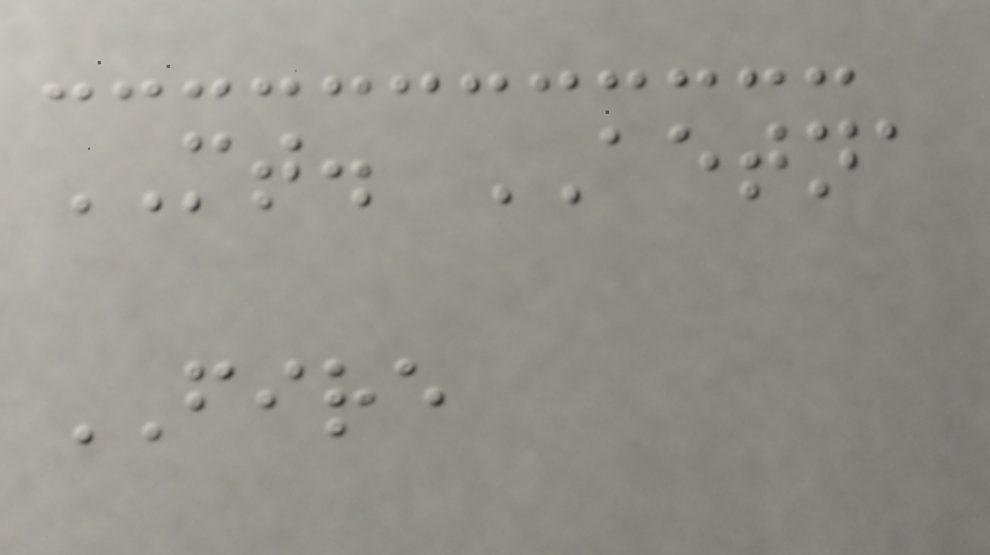MT. AETNA
FIRE
